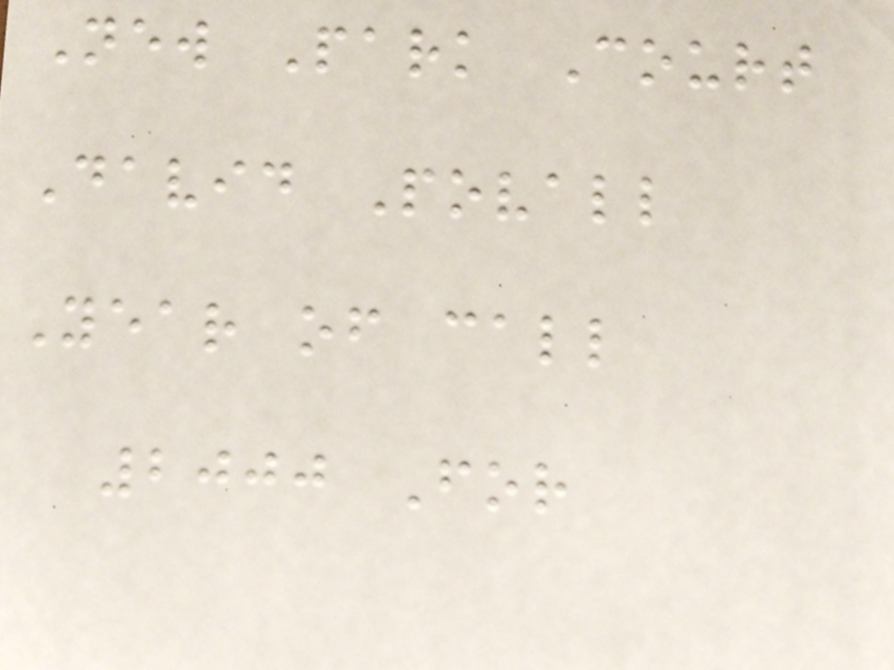New Park Court
David Povall
Year of call
2000 For
